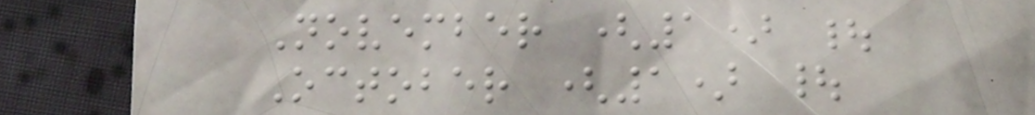November (1) |
October (1) |
